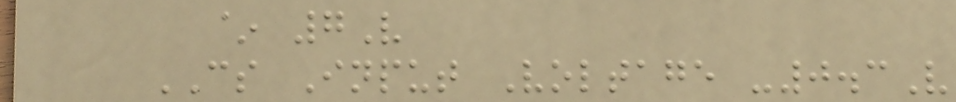~ 7V
CS Input Voltage -0.3V
